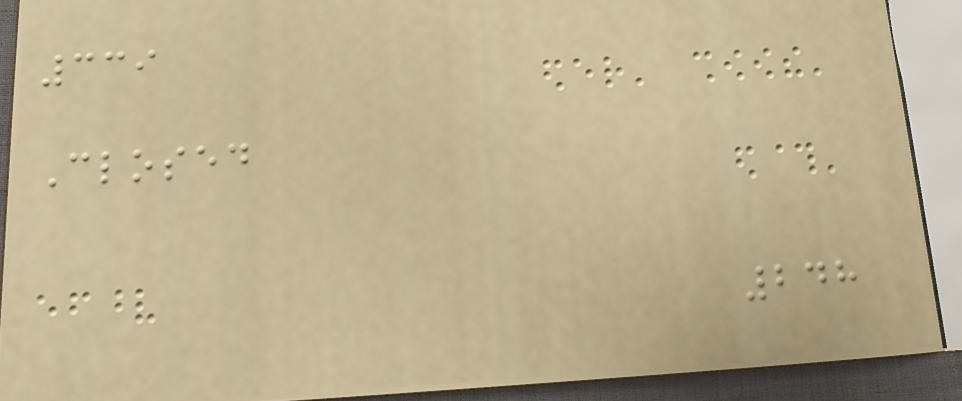339
Closed
248
